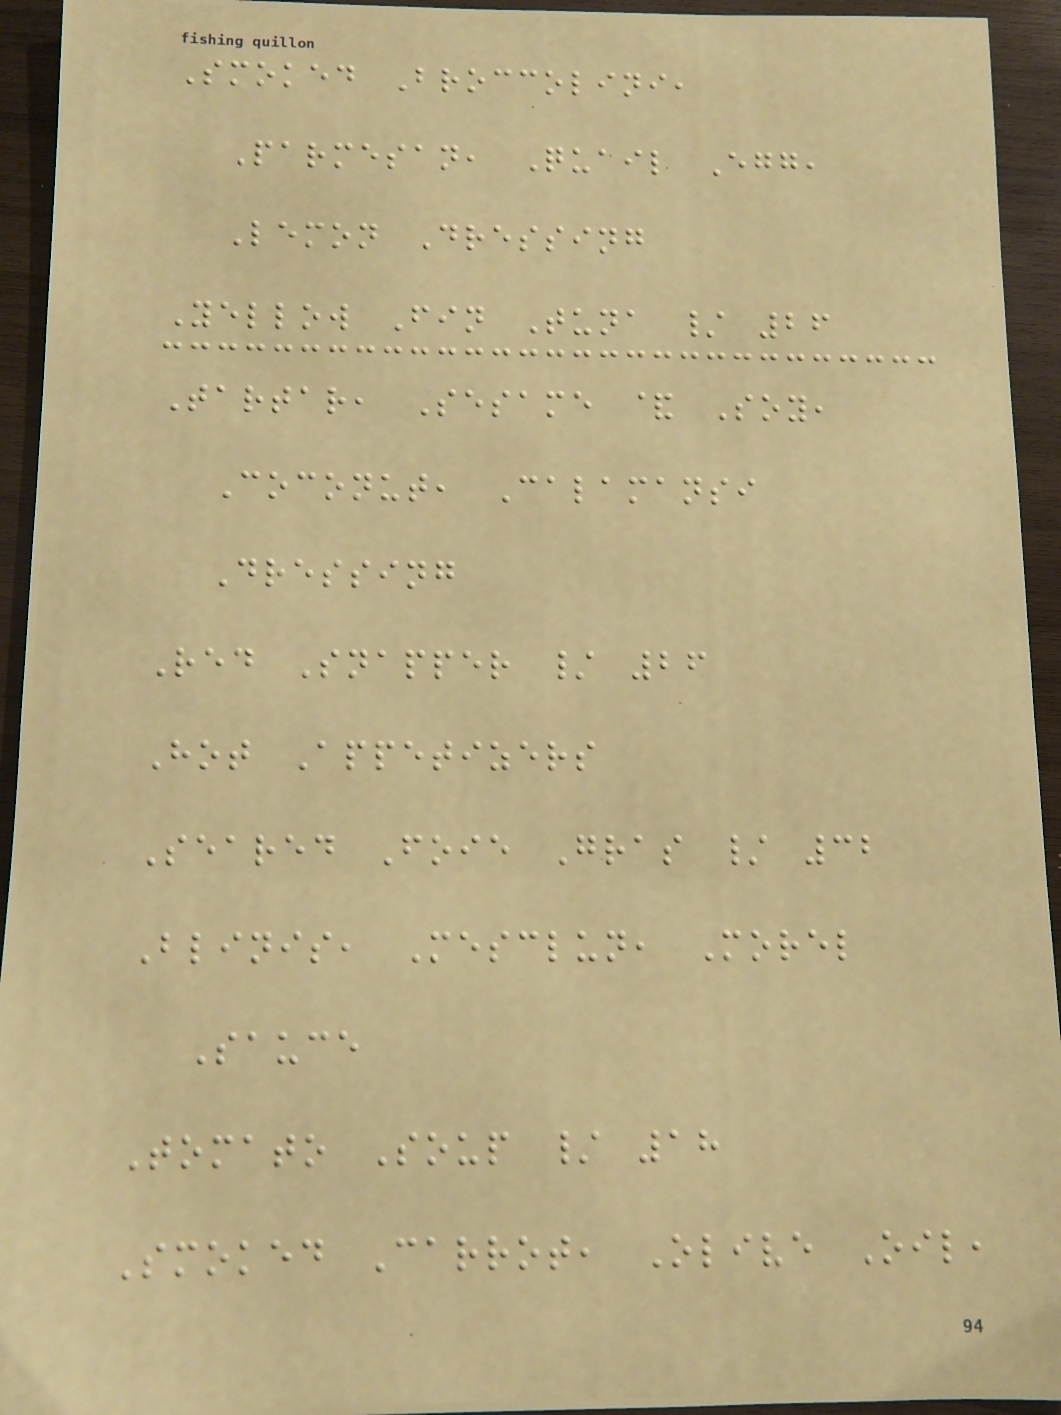Smoked Broccolini,
Parmesan, Quail Egg,
Lemon Dressing
Yellow Fin Tuna / 26
Tartar, Sesame & Soy,
Coconut, Calamansi
Dressing
Red Snapper / 26
Hot Appetizers
Seared Foie Gras / 32
Blinis, Mesclun, Morel
Sauce
Tomato Soup / 18
Smoked Carrot, Olive Oil,
